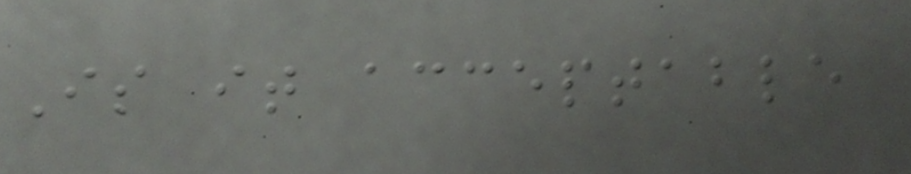Is it acceptable
